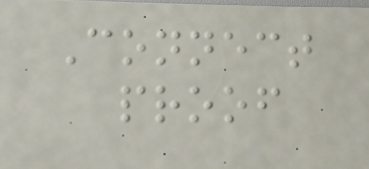Connect
proof
